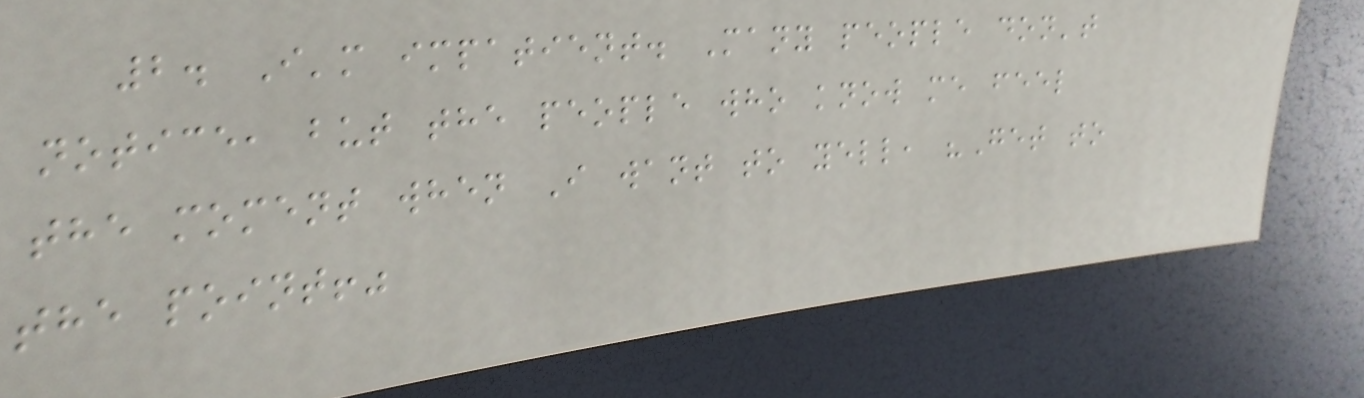2. I'm impatient. Many people don't
notice, but the people who know me feel
the moment when I want to yell, "Get to
the point!"
